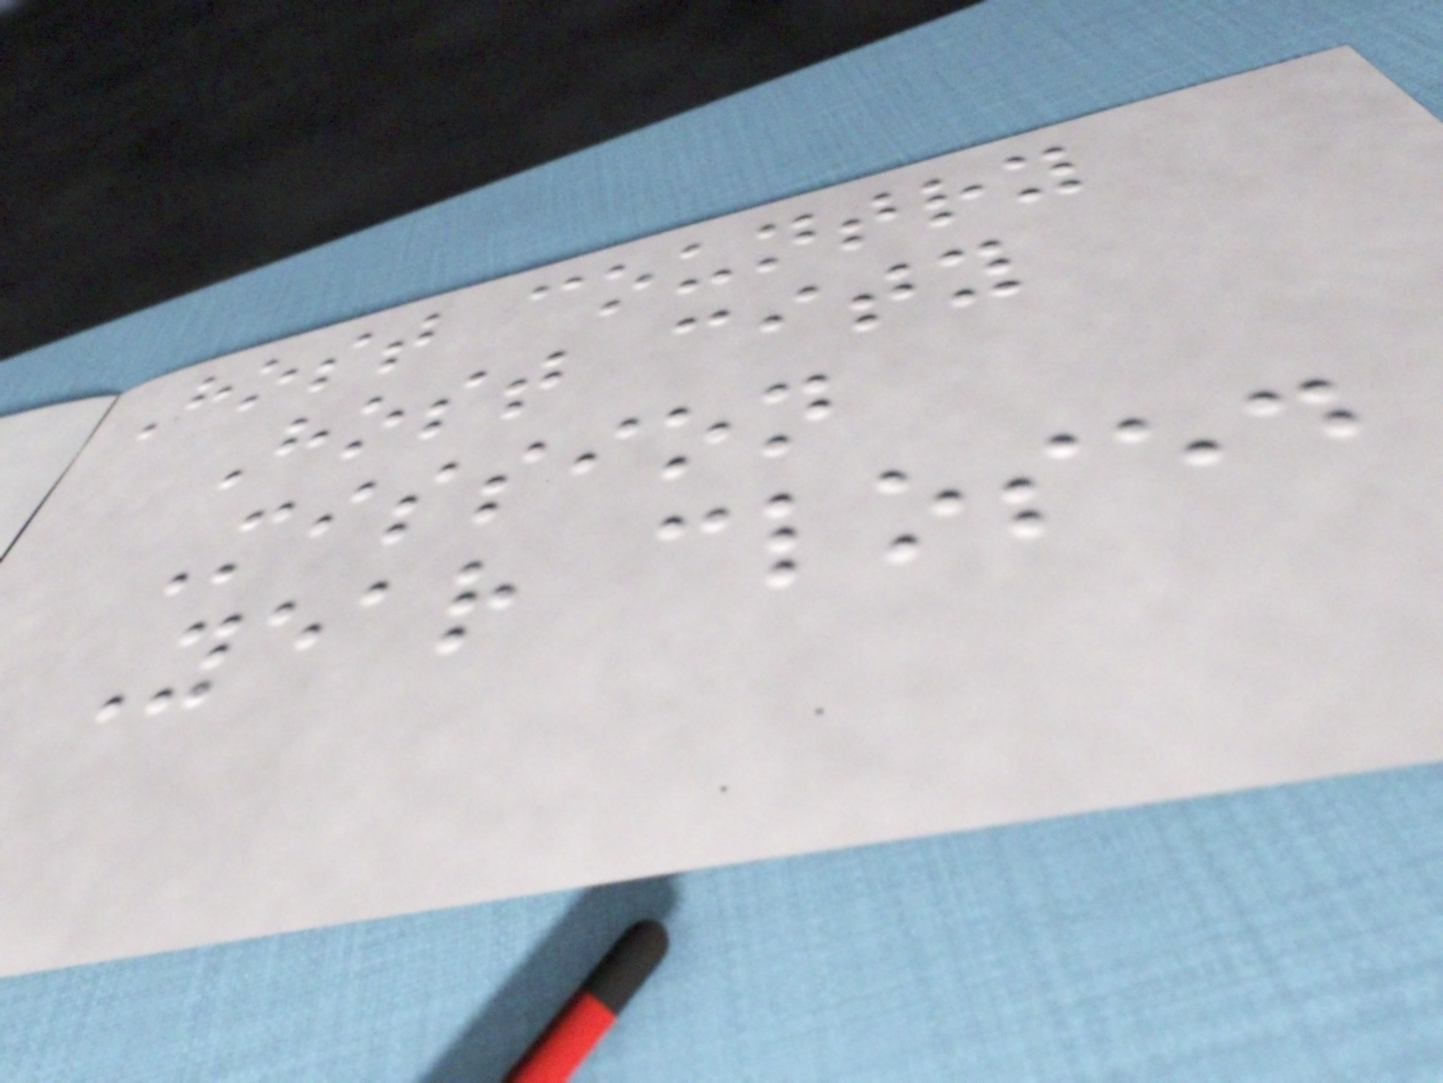Host country
Host city
Mission
Year closed
